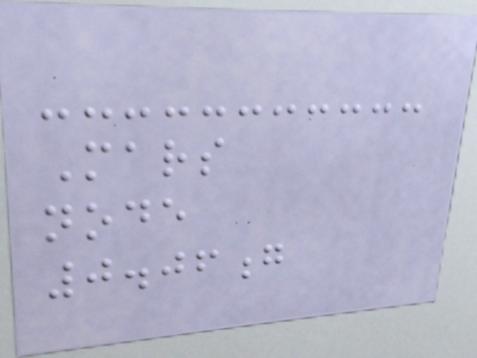Mars
node
0.06g
